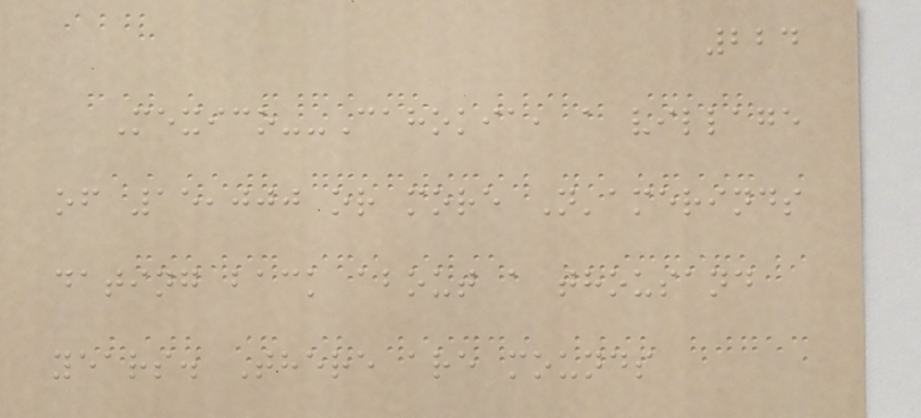224
Mexico--Cahokia, a village
of 15,000 or more N'amerinds
dating back about a thousand
years. There are mounds
